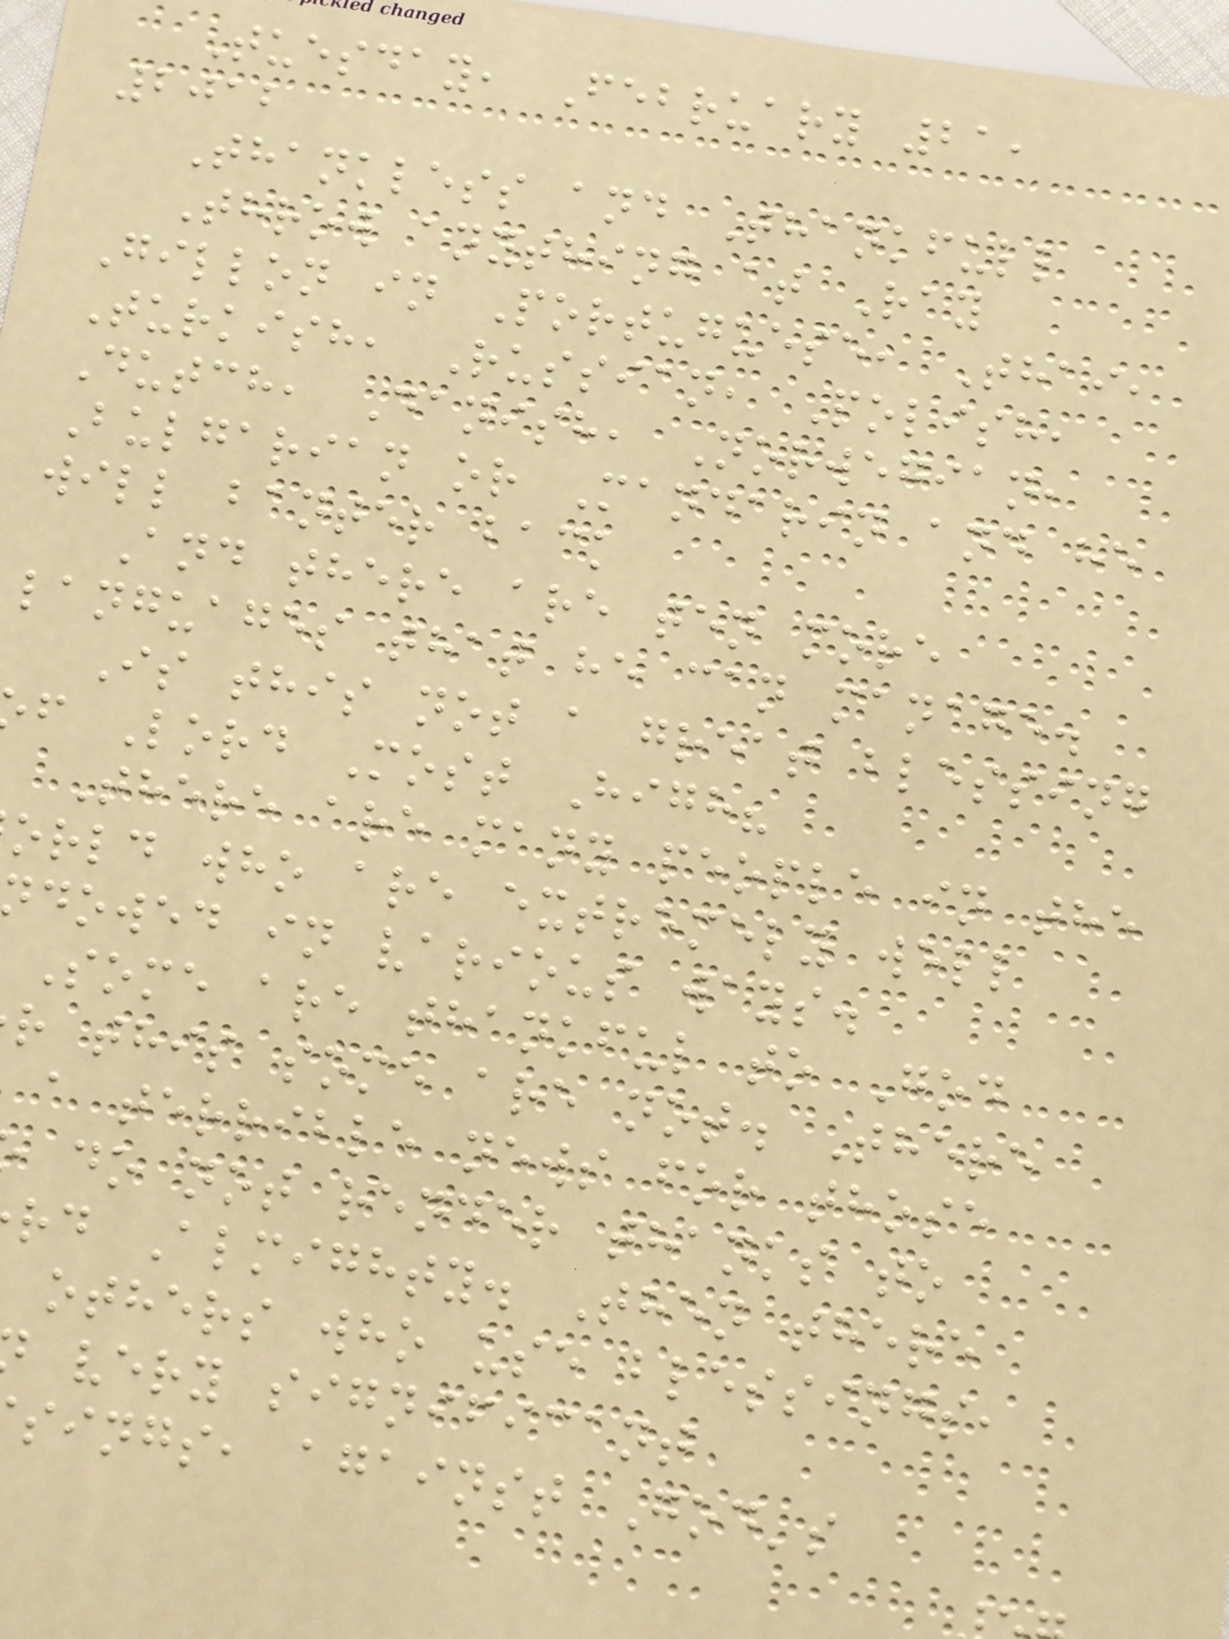Tuesday, February 21,
2012
Thankless and Thankfull
Throw anything at Ray
Gillon in Portuguese, Thai,
Turkish, Russian, Polish,
Dutch, Danish, Norwegian,
Bulgarian or Mandarin and he
will banter back
And there are ten more
languages that he can manage.
Is this not a great blessing
f Lord Most High?
There are many people in the
orld who are extremely well
dowed in various ways.
Some are thankful to God
r this some are not. There
a terrible news for those
do not render thanks to
rd Almighty. Then there
others who use blessings,
very significant
sings, against God's
